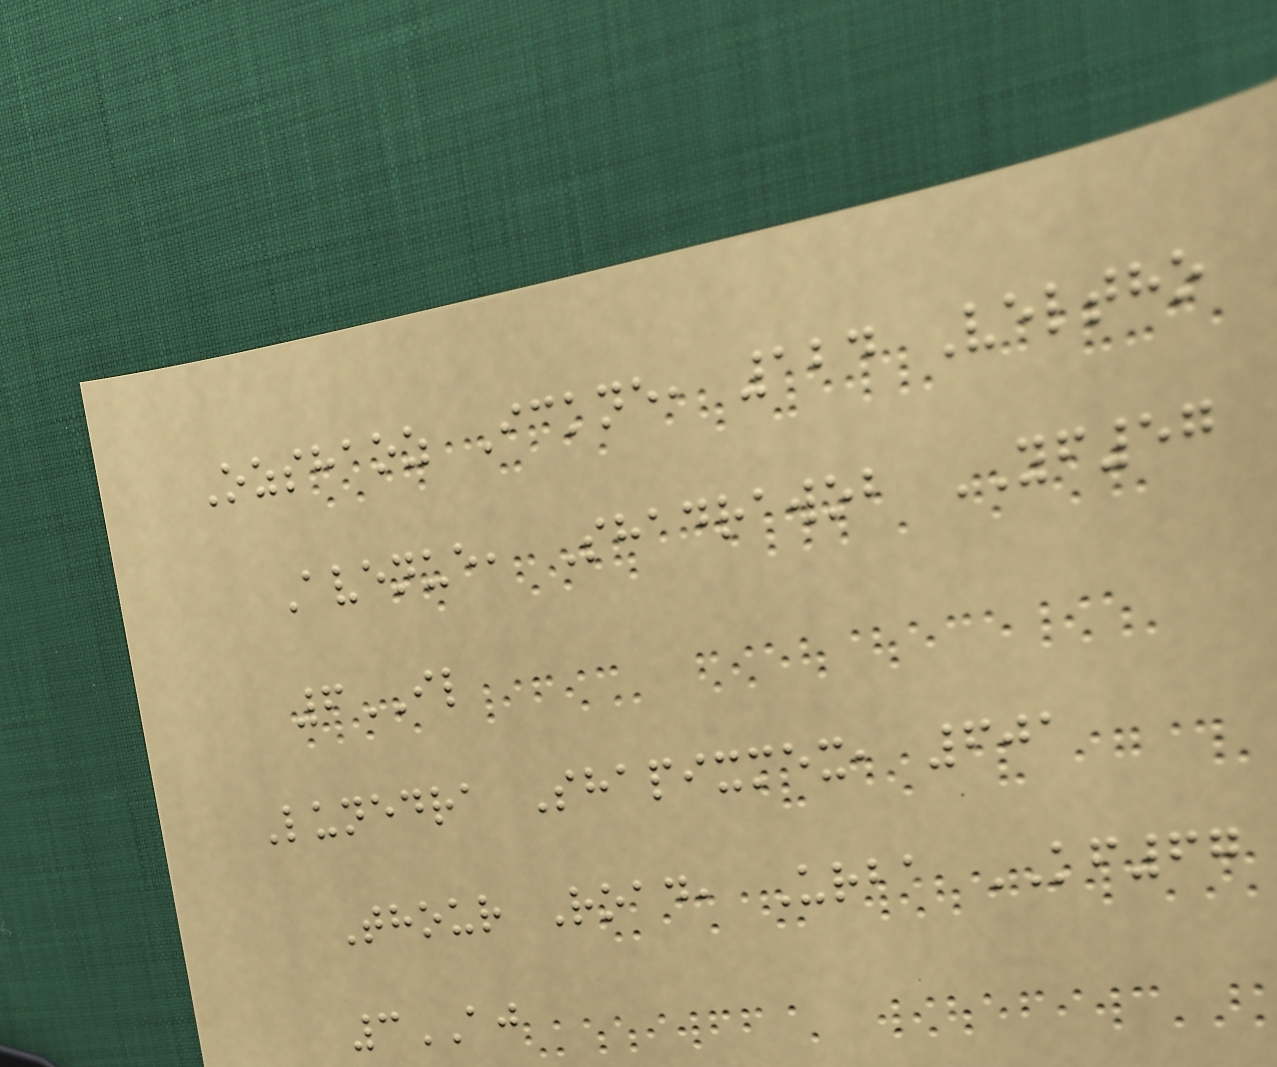Ozshaoz Ickne, 124 Veltho
Avenue, Shadrawob YF57
6IL
Lunedra Shapixmex, 601
Thour Road, Urba KF67
3AJ
